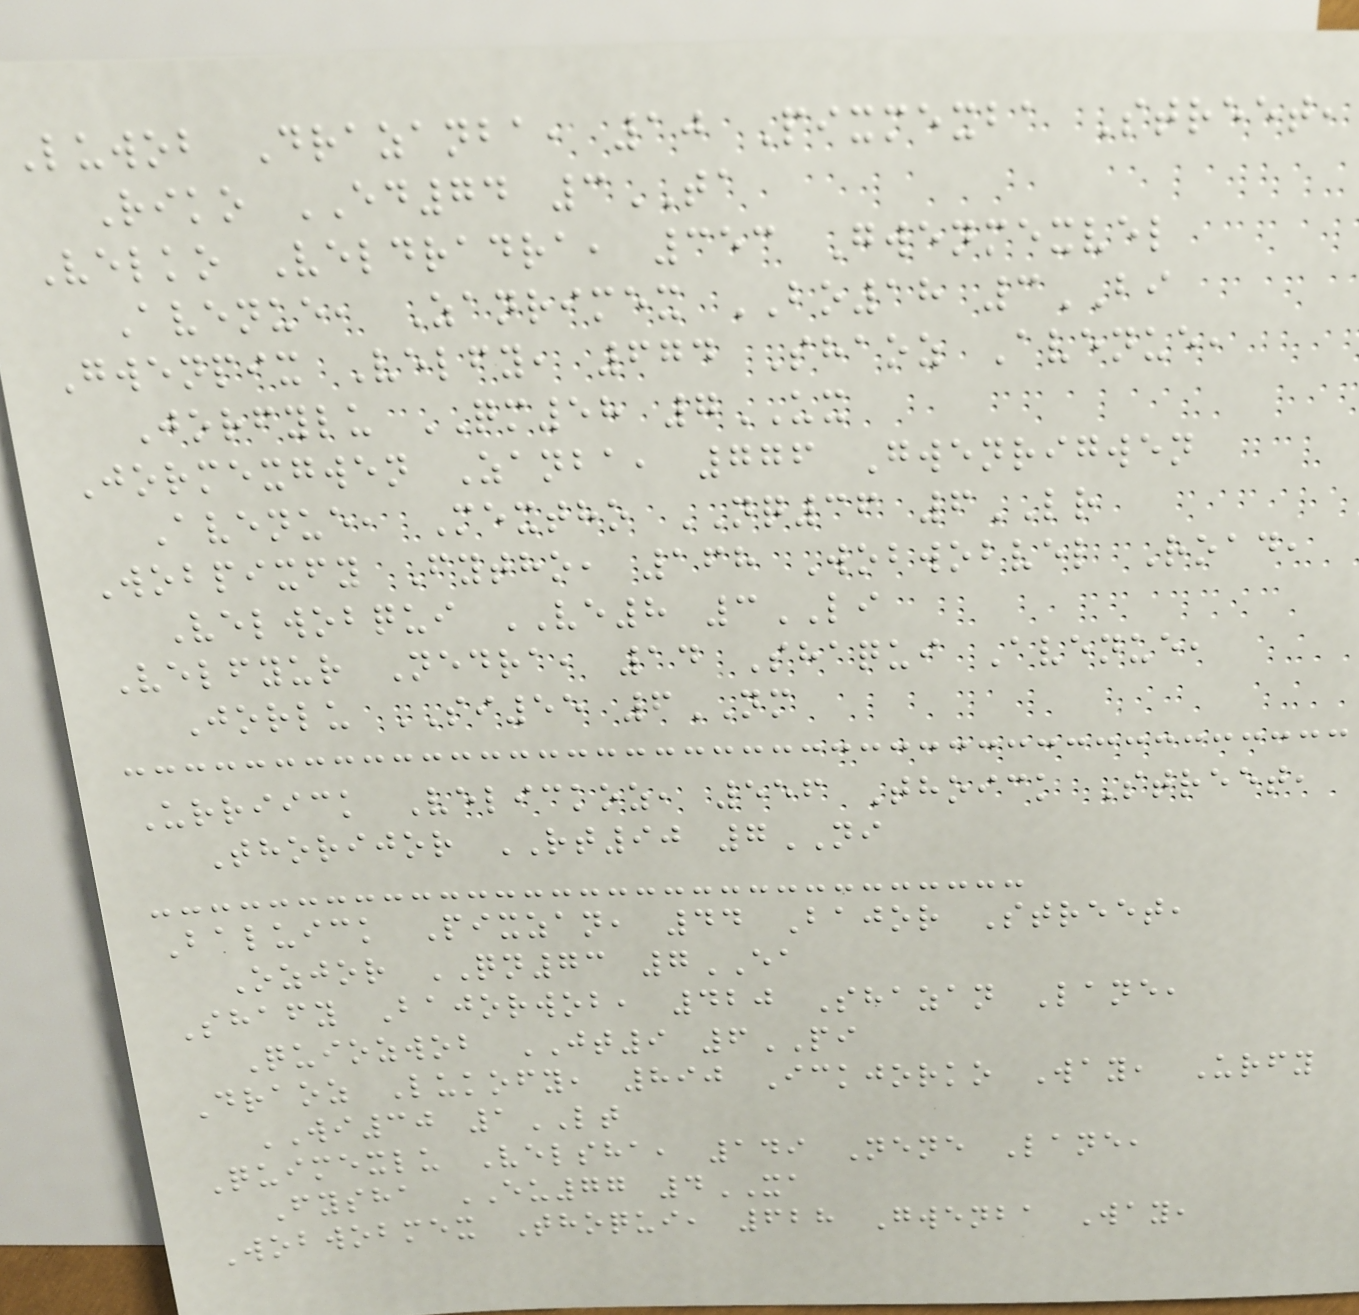Luwob Drazanba, 10 Pixmexba Street,
Riko ED74 3TA
Velko Veldradra, 353 Gwenmexvel
Avenue, Zanrimex BO18 3BI
Gwenpix Velfy, 674 Shaoz Avenue,
Jorfylu QM58 7UX
Jormexgwen Zanba, 776 Gwenrigwen
Avenue, Mextho NQ36 6LR
Wobpixfy Fytho, 168 Wobwobvel Road,
Velwobqui VE8 3LI
Velfyur Nedra, 14 Shaqui Avenue,
Jorlu SI55 6NM
Urriick Velickoz, 556 Thoick Street,
Thorijor RT90 7NI
Baluick Pixzan, 44 Bajor Street,
Ozjor QN73 7EA
Shafy Bajorwob, 420 Shazan Lane,
Quiozwob JT9 6PI
Draoz Lukofy, 890 Ickjorko Way, Urfy
WI30 1LT
Quimexlu Velsha, 149 Nene Lane,
Fysha EU77 4XA
Wobwobmex Thoqui, 628 Gwenba Way,
